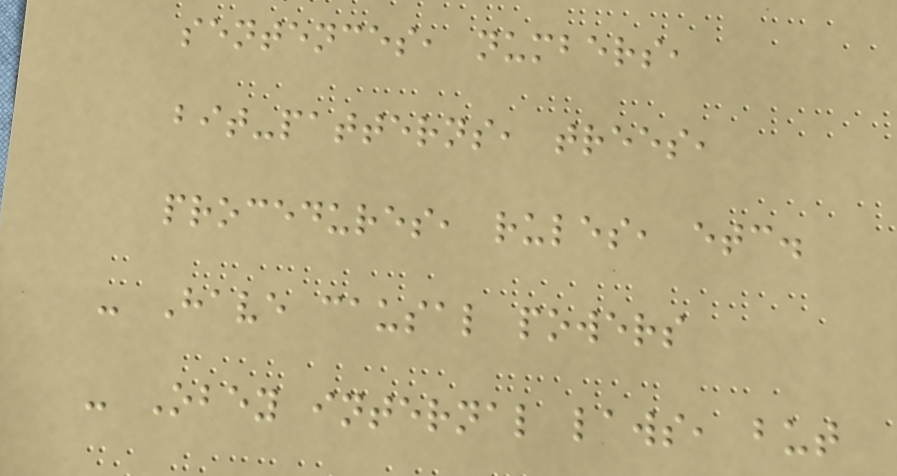sentences, numbers,
bit-patterns, trees,
procedures, rules, etc.
- Have causal powers
- Obey internal laws, but
